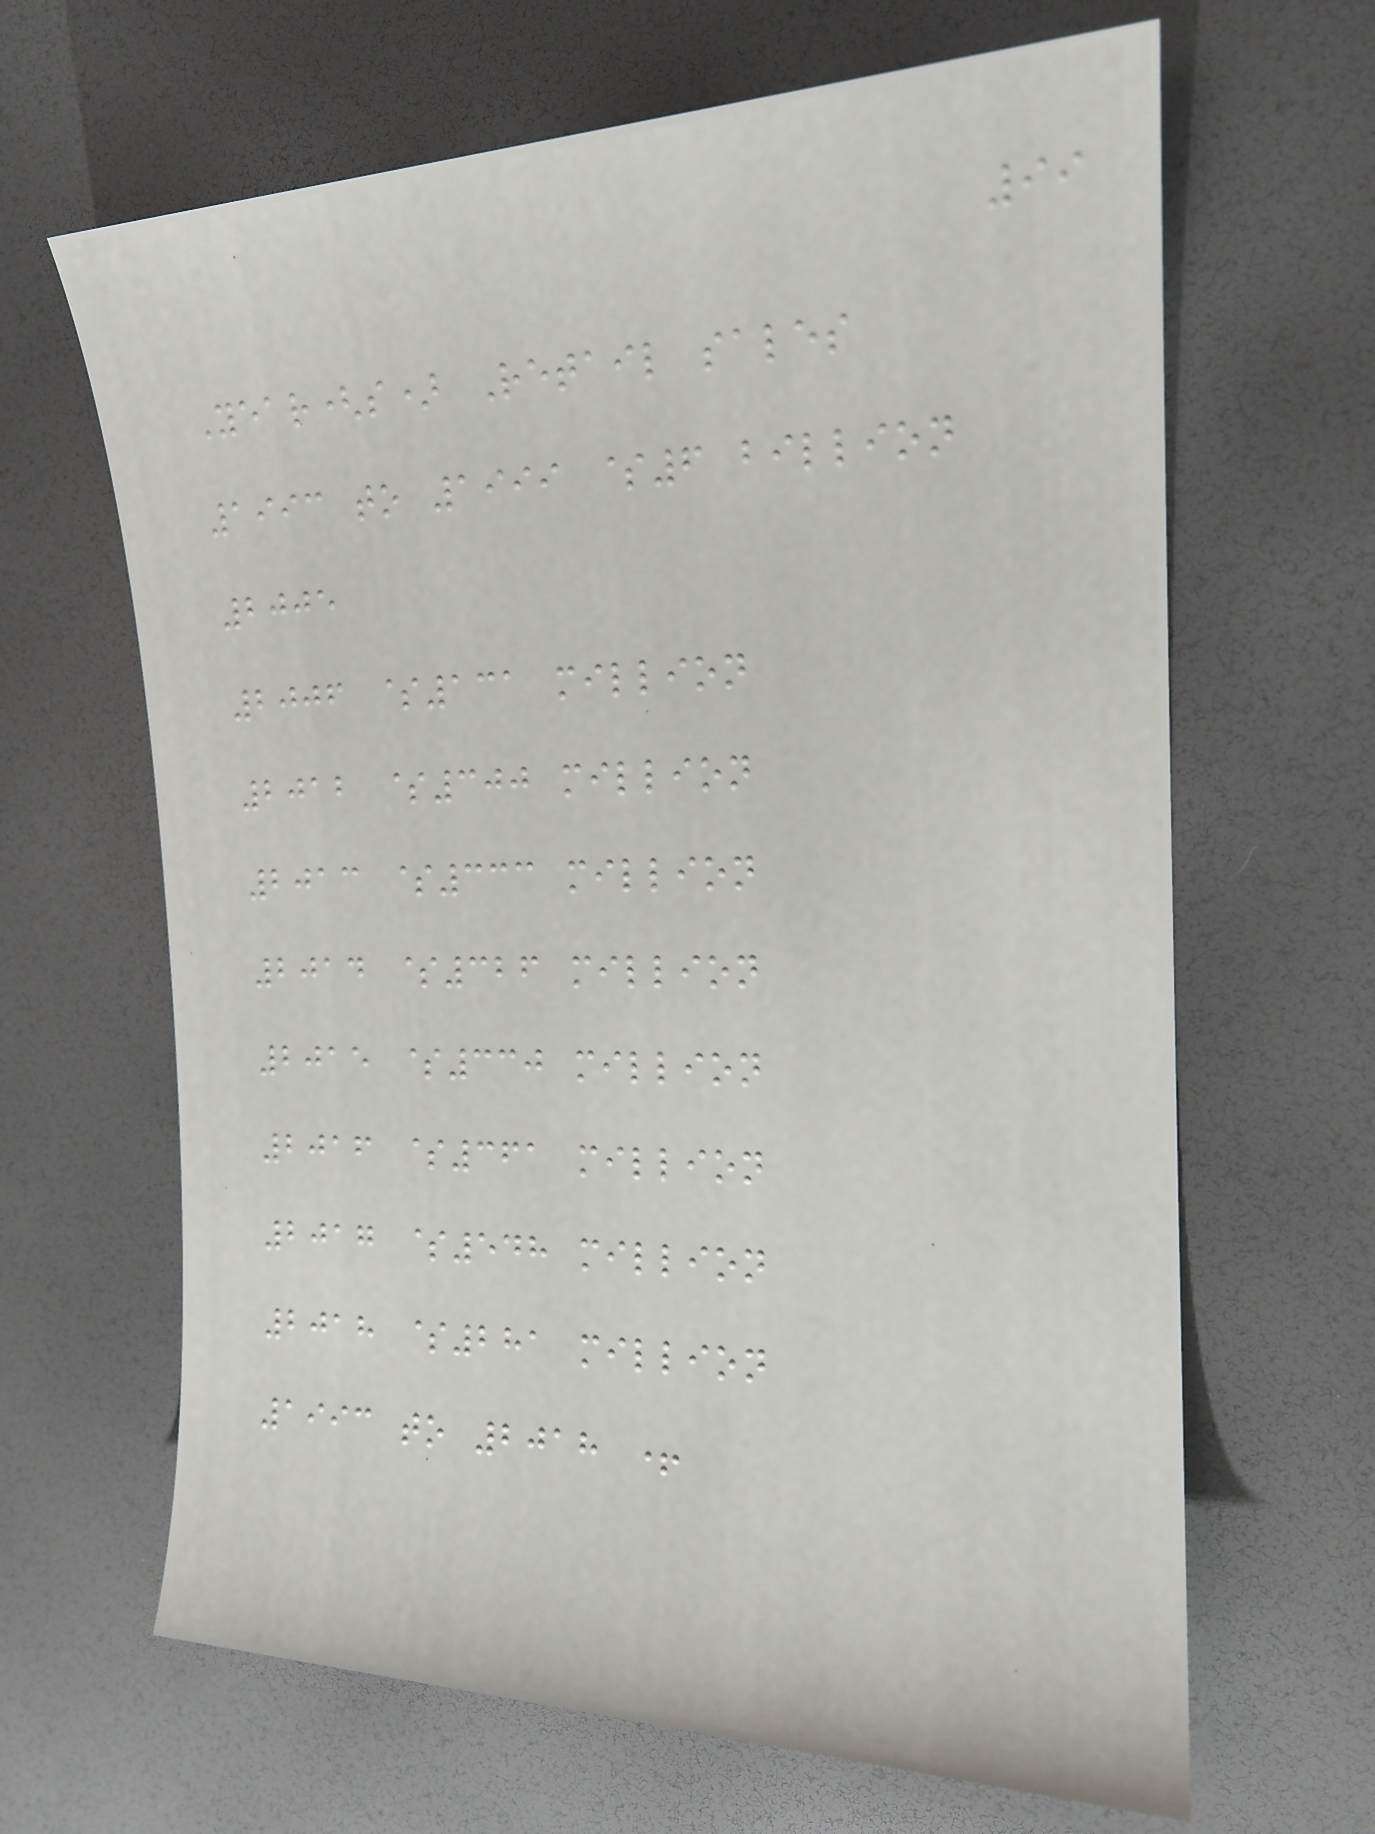99
Year(s) Retail sales
1993 to 1999 $6 billion
2005
2006 $131 million
2012 $300 million
2013 $333 million
2014 $326 million
2015 $330 million
2016 $361 million
2017 $548 million
2018 $281 million
1993 to 2018 +
